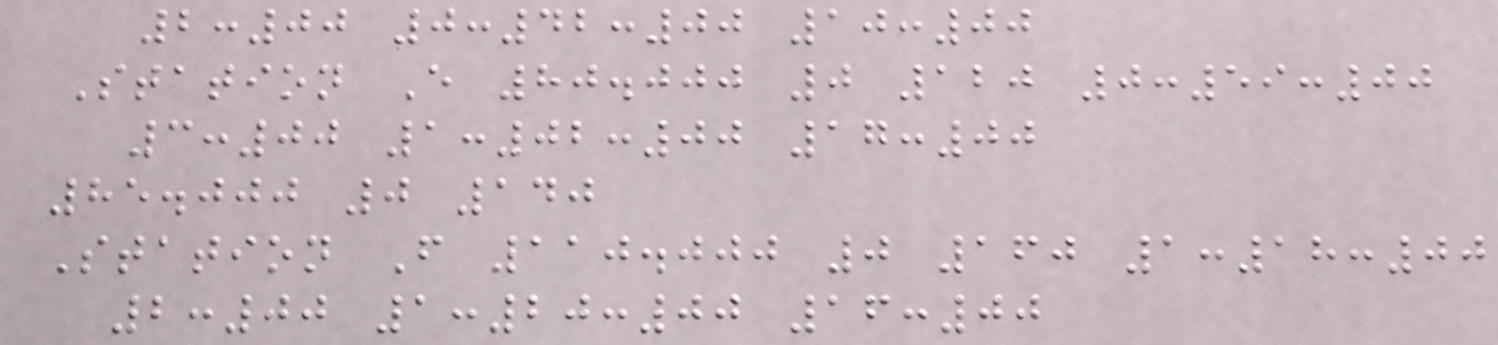2:00 0:42:00 10:00
Station E 80.000 0 120 0:59:00
3:00 1:02:00 17:00
85.000 0 140
Station F 110.000 0 160 1:18:00
2:00 1:20:00 16:00
